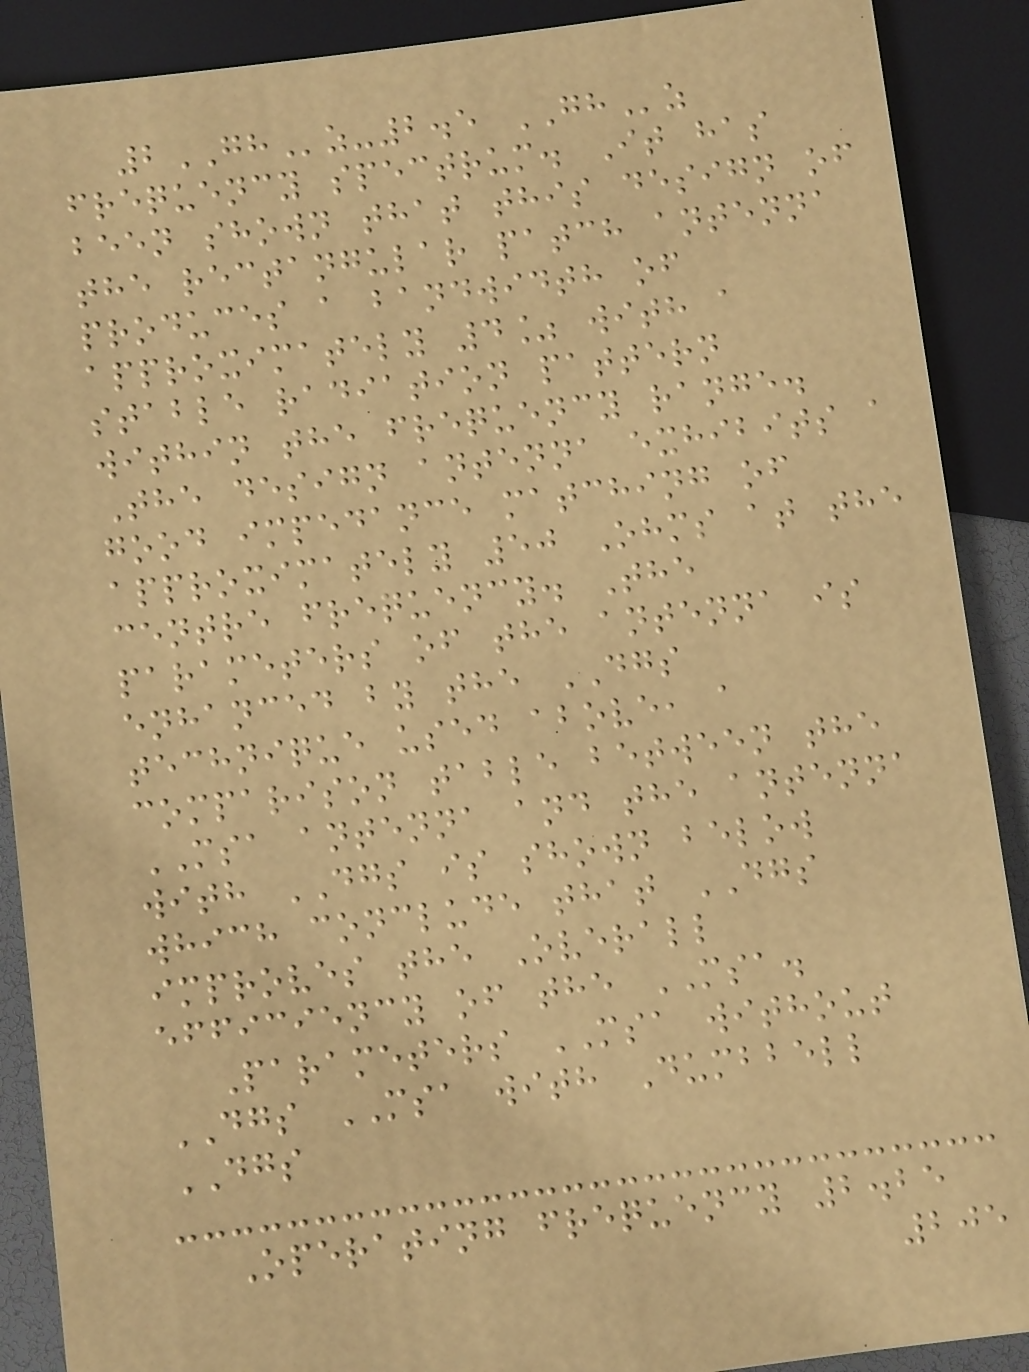2GHz-2.5 GHz
frequency spectrum. It has
been shown that this design of
the rectangular patch antenna
produces a bandwidth of
approximately 4% with a
stable radiation pattern
within the frequency range.
The design antenna exhibits a
good impedance matching of
approximately 50 Ohms at the
centre frequency. The
parameters of the antenna is
enhanced by the DGS
technique used above, a
comparison table between the
MSA antenna and the antenna
with DGS is shown below
which conclude that DGS
improves the Overall
efficiency of the MSA.
Parameters MSA without
DGS MSA with Dumbbell
DGS
Operating frequency 2.25
205
